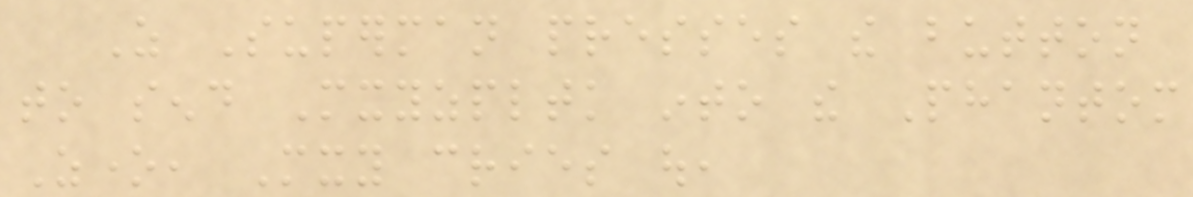As Superman presses the button
to send Mxyzpltk into the Phantom
Zone, Mxy cries out,
